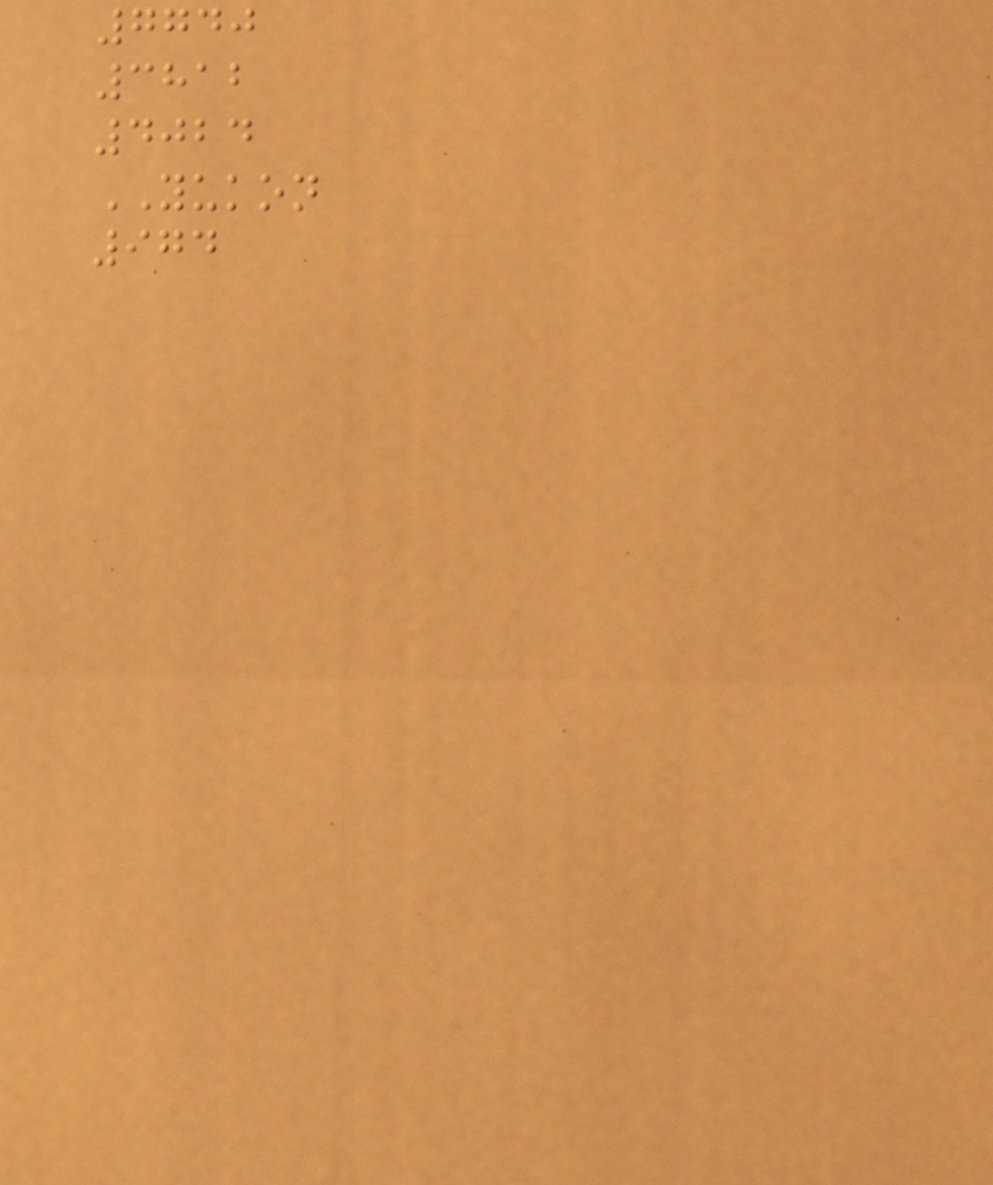7740
3812
4024
YUKON
974
